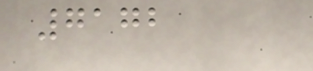7172
